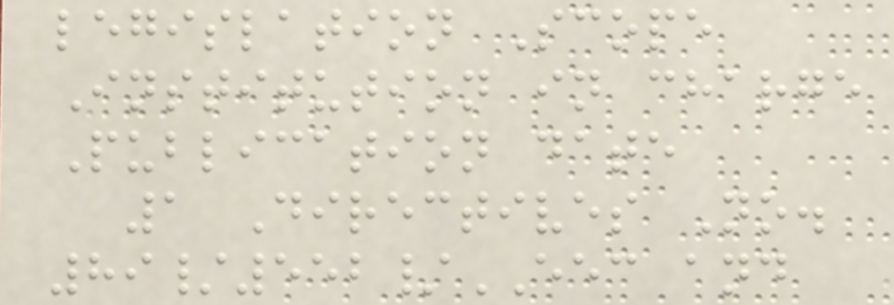legislation Scope
Institution in charge
Publication date
1 Directives No.
89/552/EEC and
